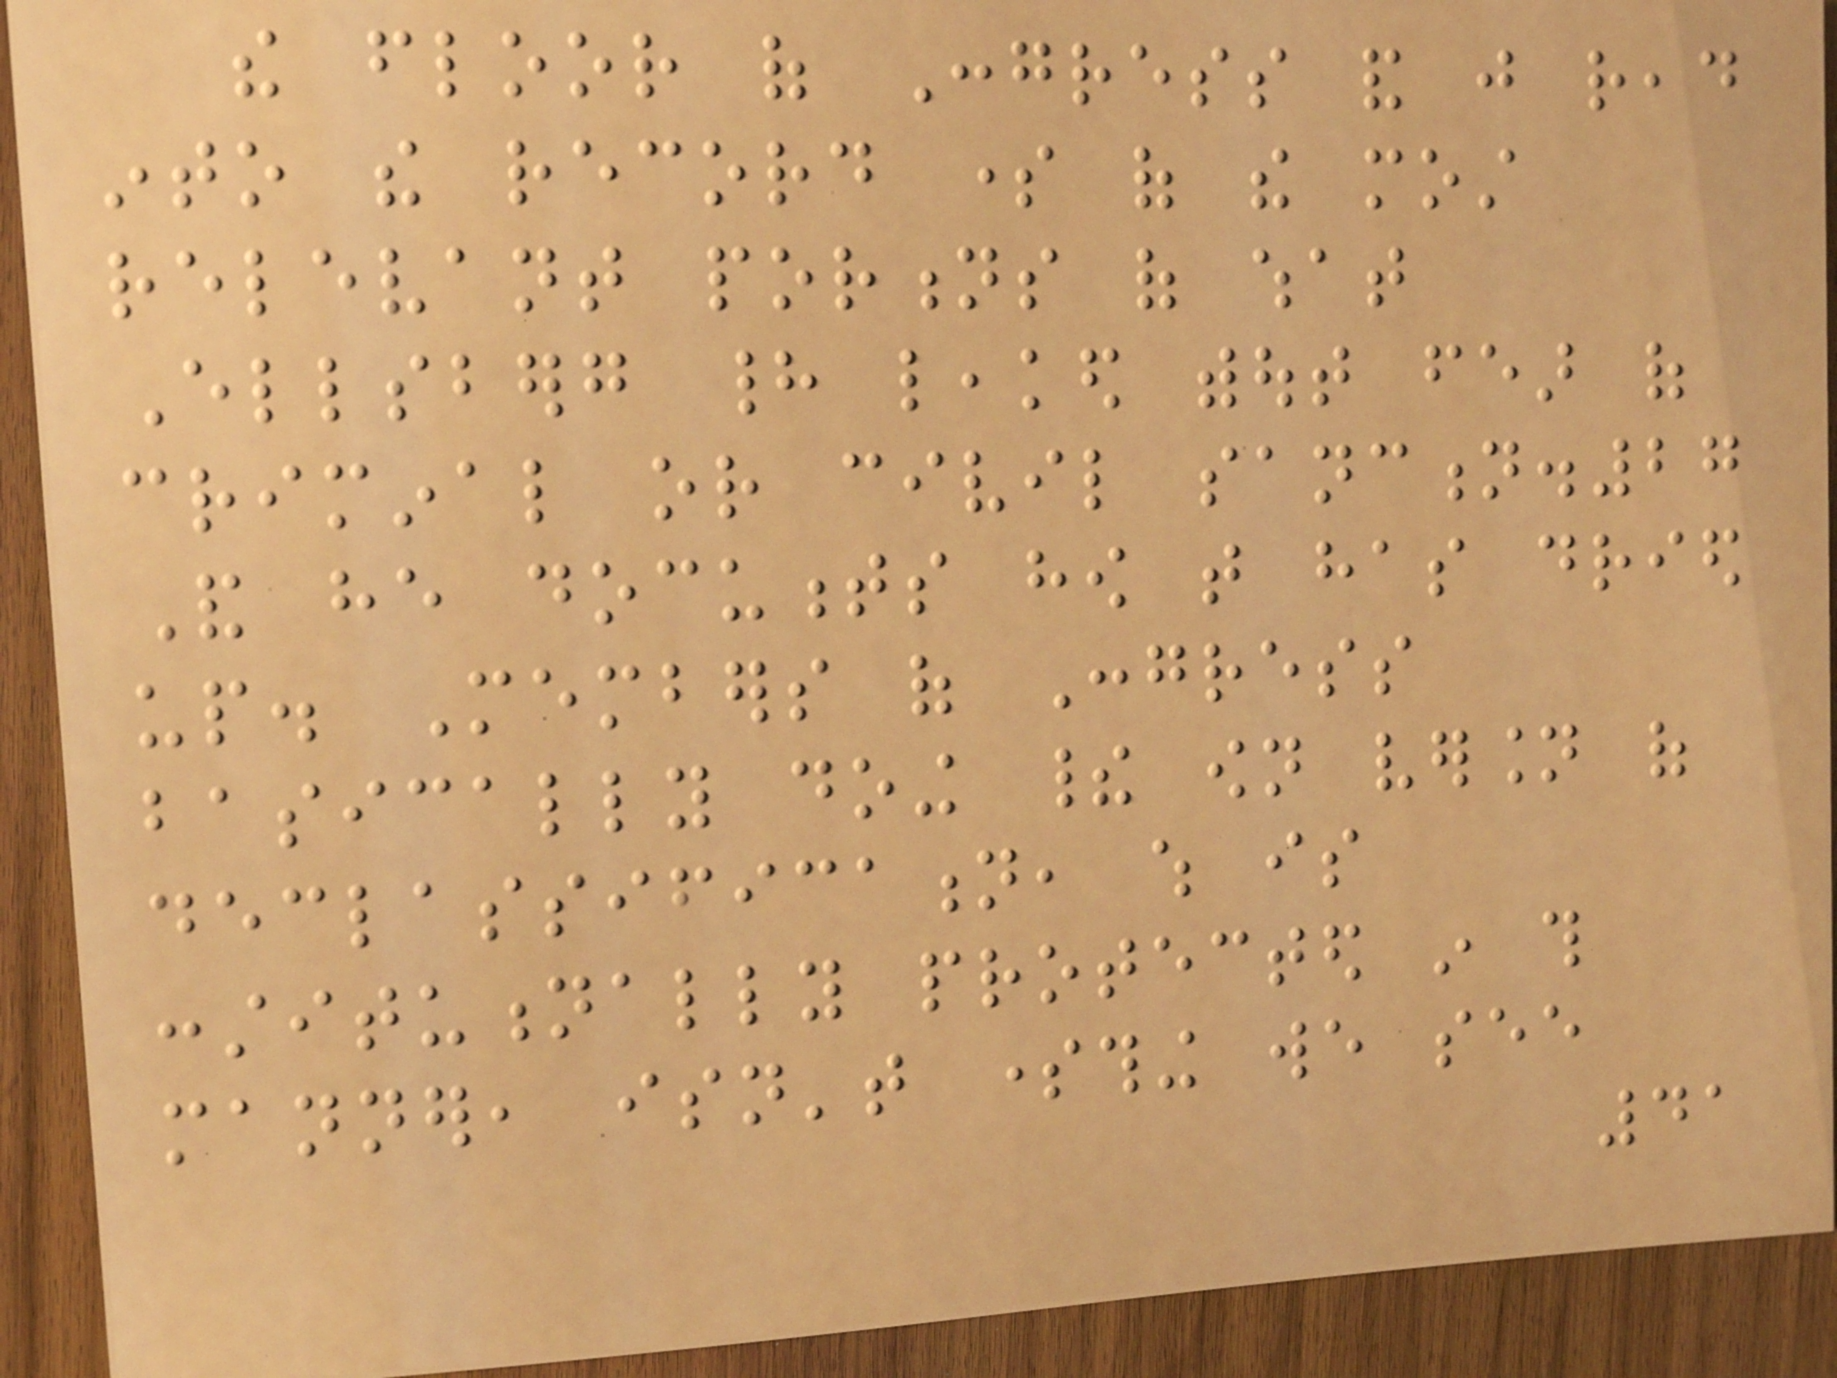the floor of Congress and just read
into the record some of the most
relevant portions of what
Ellsberg had leaked without fear of
criminal or civil sanction.27
And he documents how that has dried
up. Members of Congress
basically doing their own version of
declassification, which is
constitutionally protected in this
manner, isn't something we see
41
